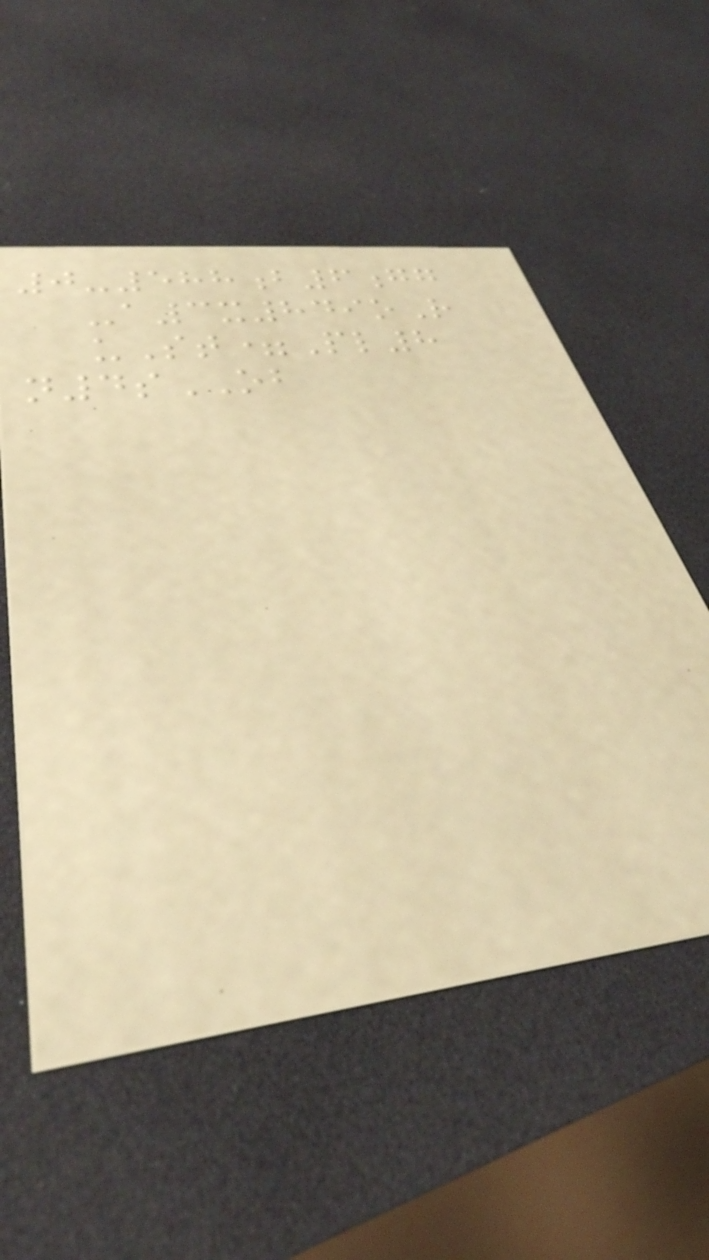0-588b6gg
-a3x849oR
uSt=Pl8
n4sOB
